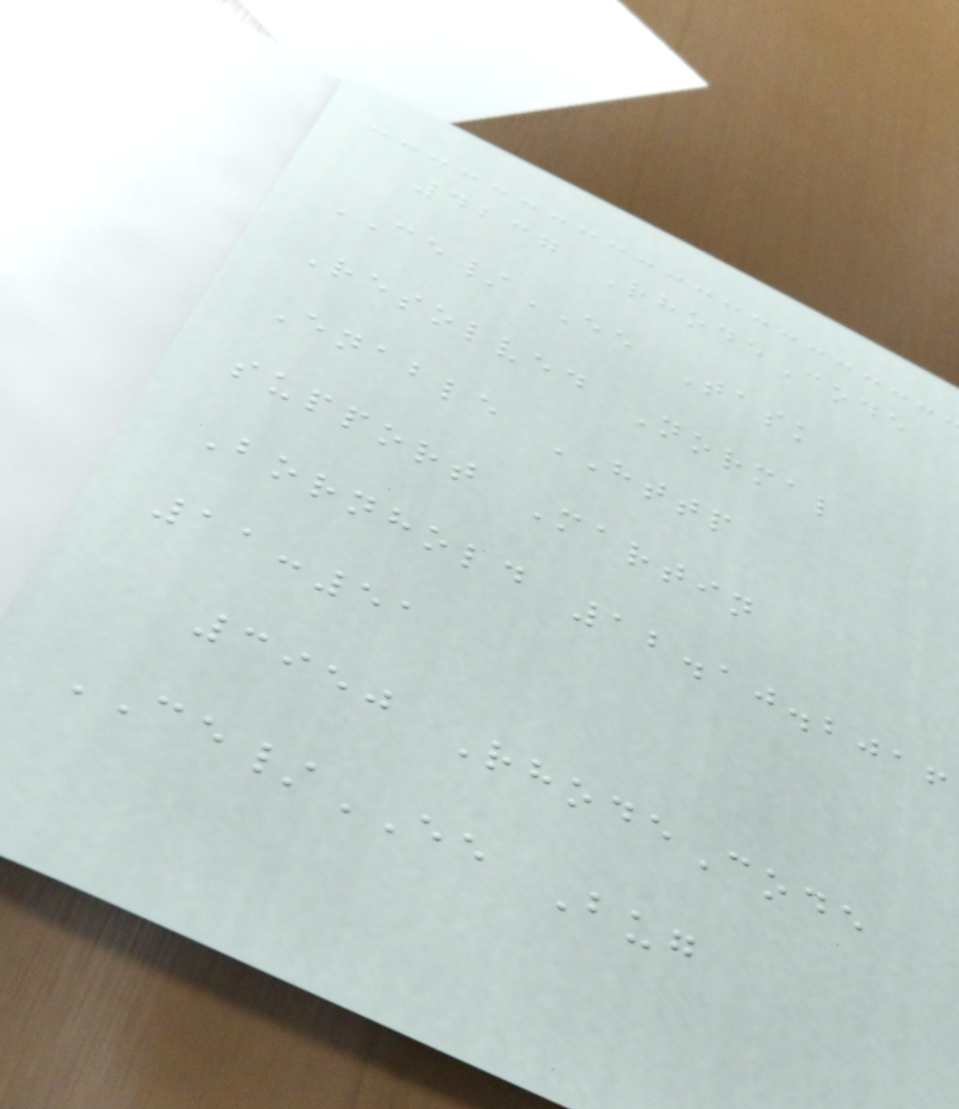4237 RhodeCode
CE/EE Task
Resolved Normal
Enable HTTP
support Martin
Bornhold 12.10.2016
11:51
3950 RhodeCode
CE/EE Bug
